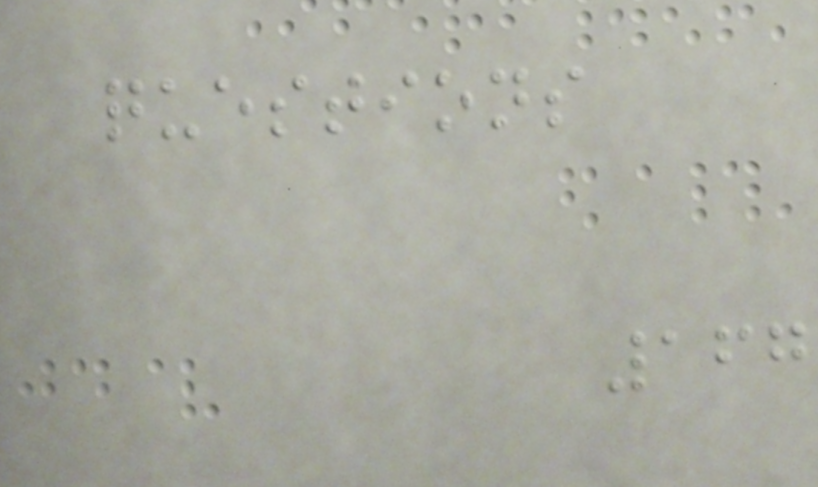questions
167
